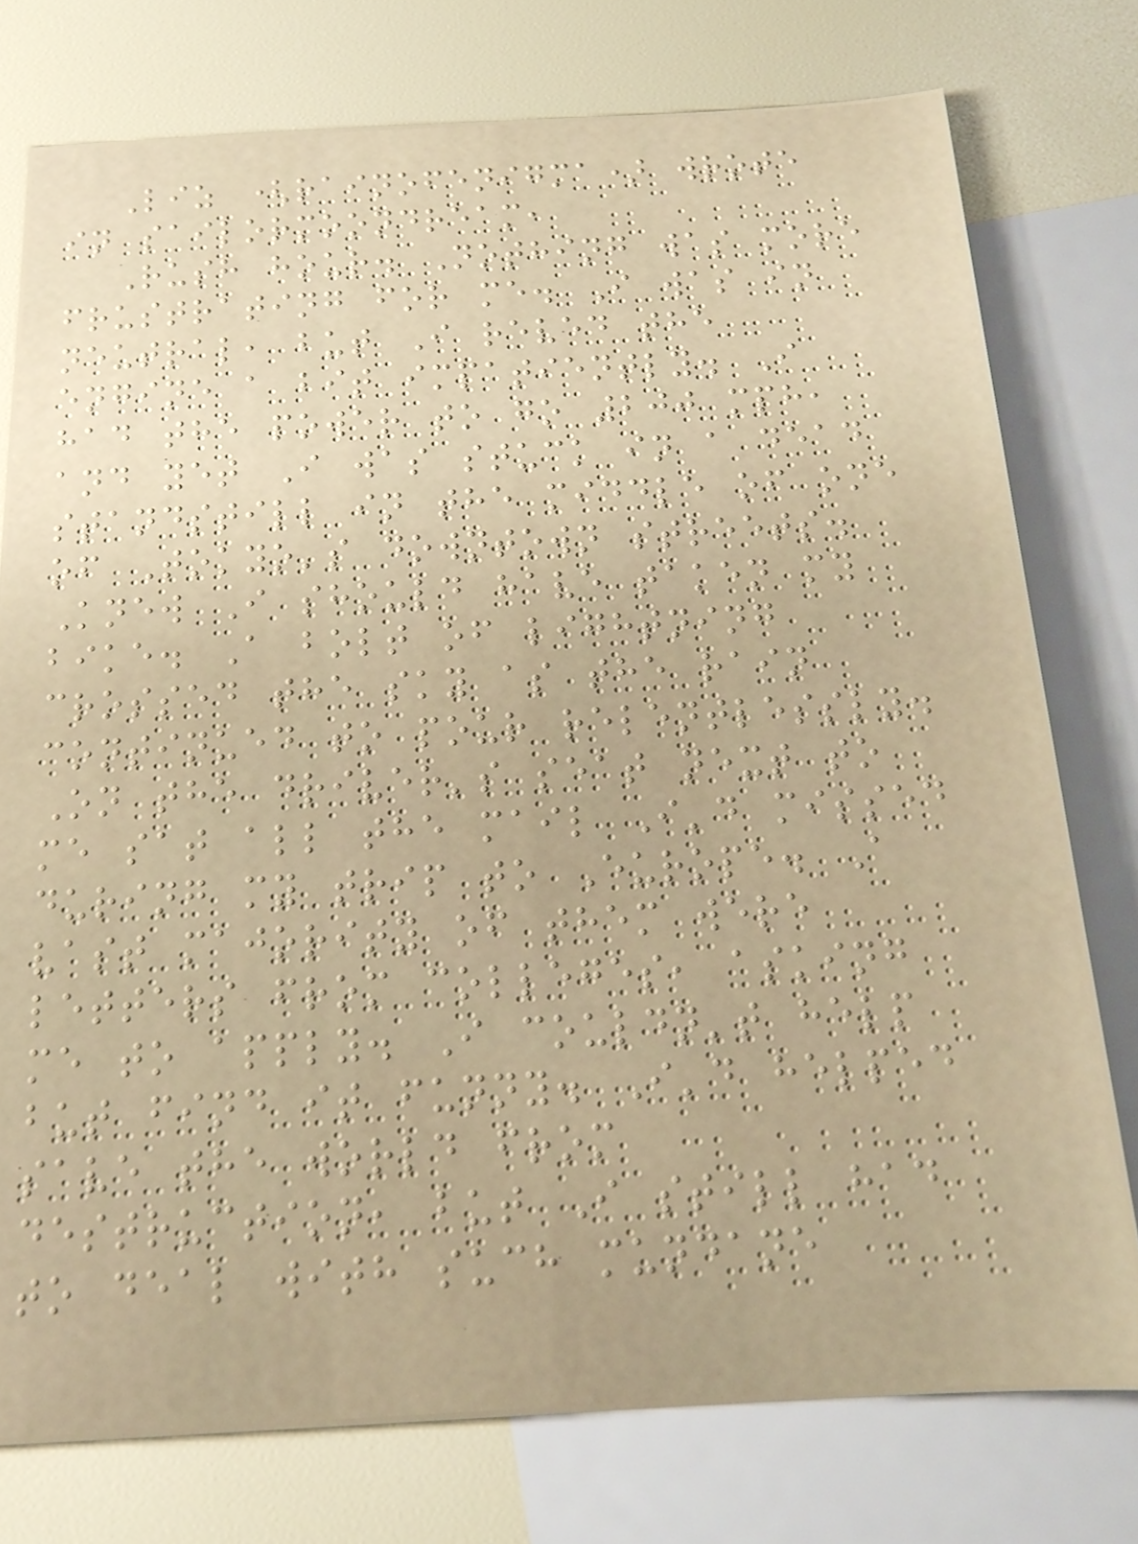Liz (rainofenigma) wrote
in sailormoondream,
Rush hour. Nothing was more
frustrating for me. I was in
neutral, but I reved the
engine a bit impatiently. I
had the power to go 200 mph,
and yet I was stuck in a dead
standstill in the middle of one
of Tokyo's downtown streets.
Knew I should have taken my
bike. A bolt of lightning
crossed the sky as the rain
continued to pour relentlessly.
On the driver's seat next to
me sat all the mail I'd missed
during my trip to Europe. A
vast majority of them were
letters from colleges, asking
me to apply. I couldn't help
but find it funny. I'd helped
save the world from
destruction, but I still had
to deal with such mundane
